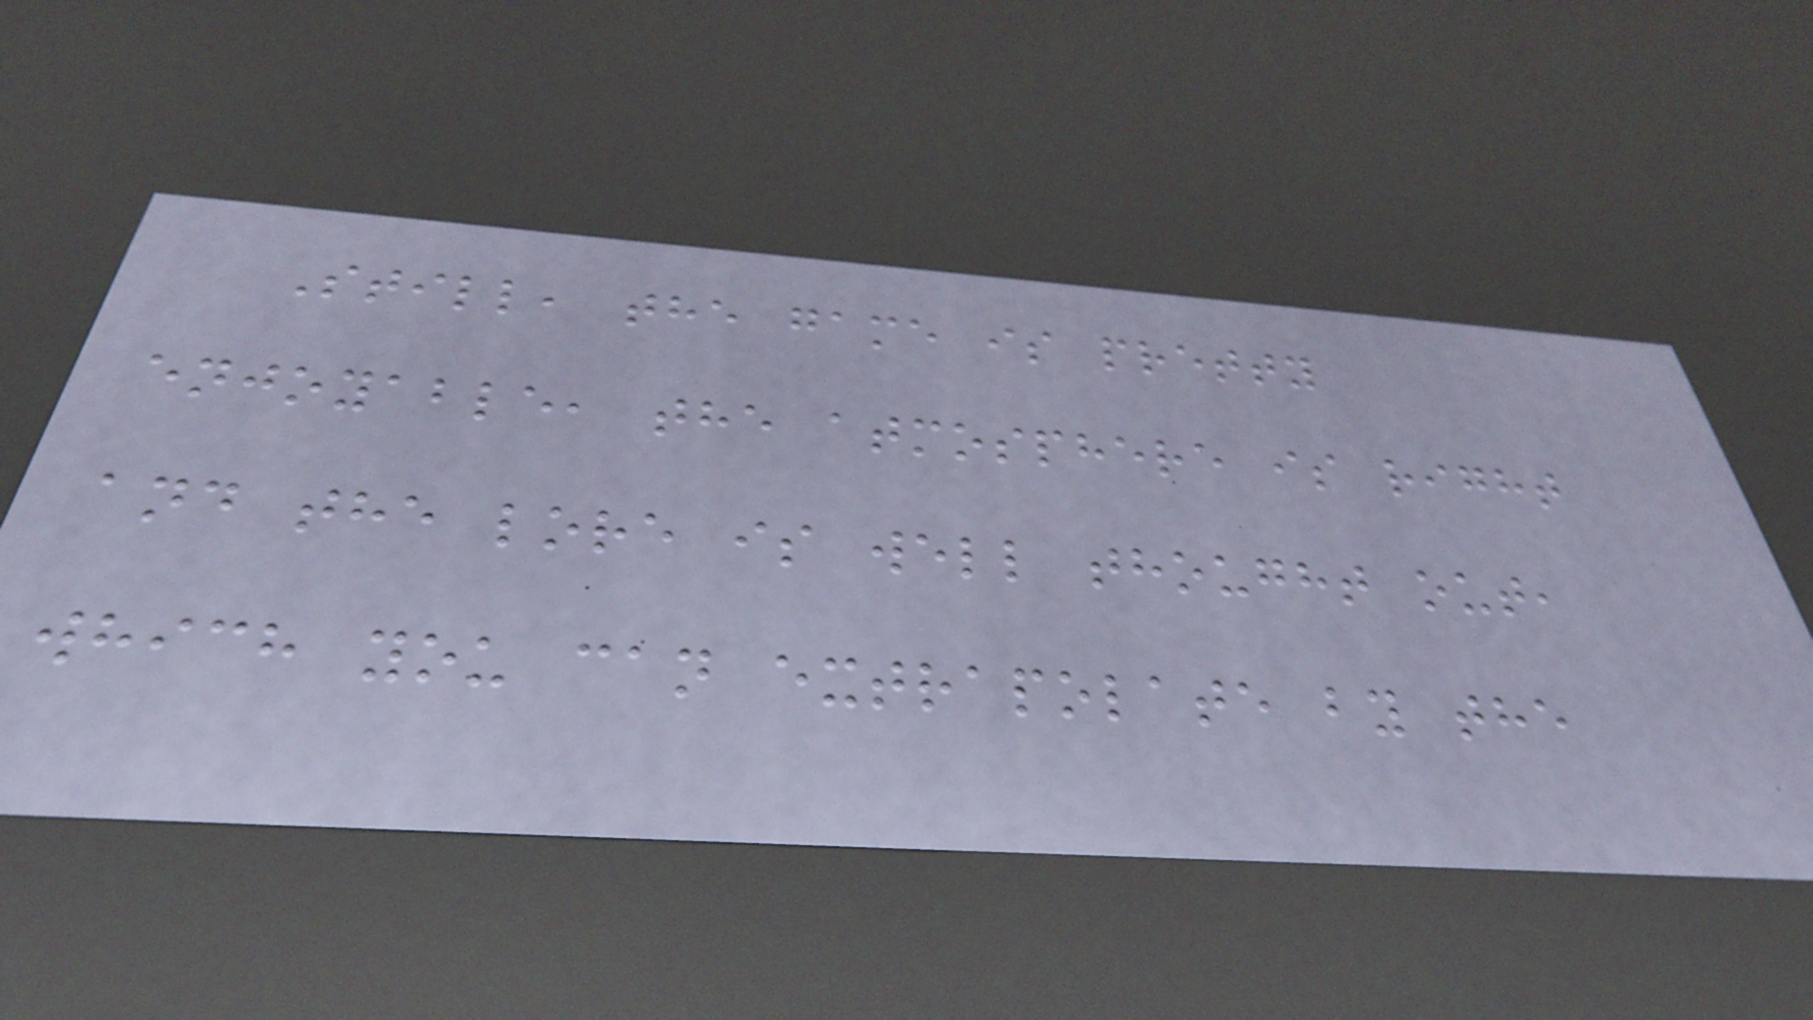Still, the game is pretty
enjoyable, the atmosphere is right
and the lore is well thought out,
which you can extrapolate by the
